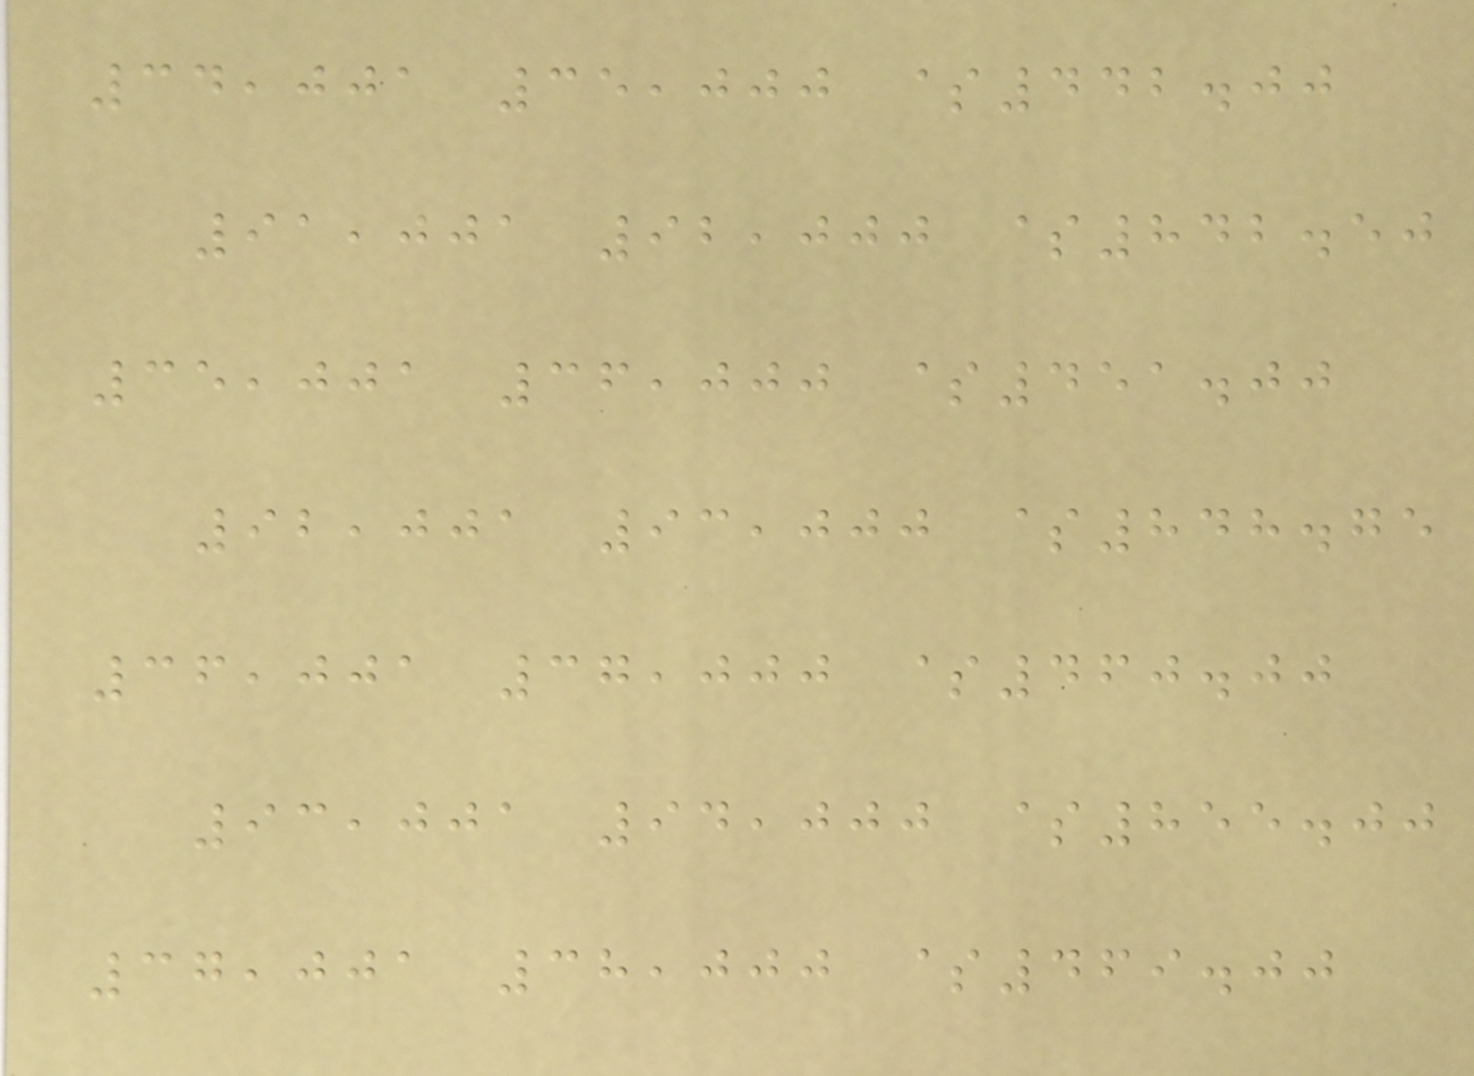34,001 35,000 $442.00
91,001 92,000 $842.50
35,001 36,000 $451.00
92,001 93,000 $848.75
36,001 37,000 $460.00
93,001 94,000 $855.00
37,001 38,000 $469.00
